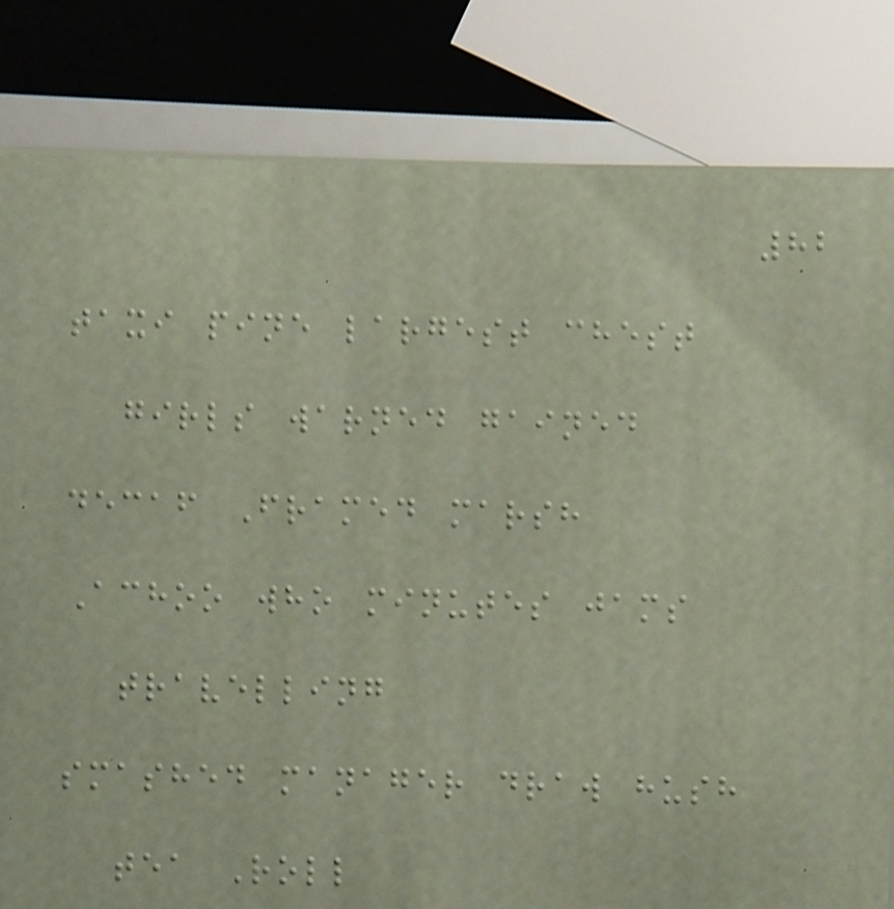82
taxi pine largest chest
girls warned gained
decaf Framed marsh
Achoo who minutes jams
travelling
smashed manager draw hush
tea Roll
